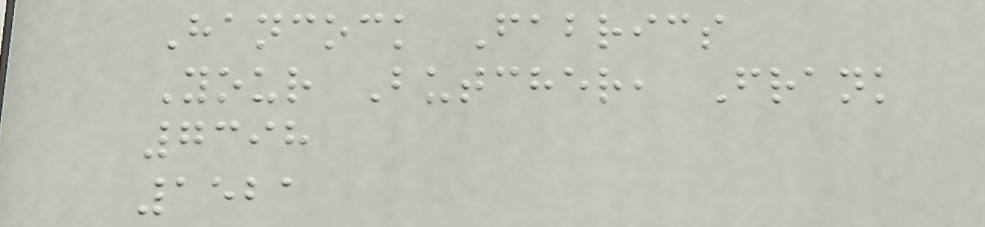Hancock Fabrics
Your Butcher, Frank
7398
1521
